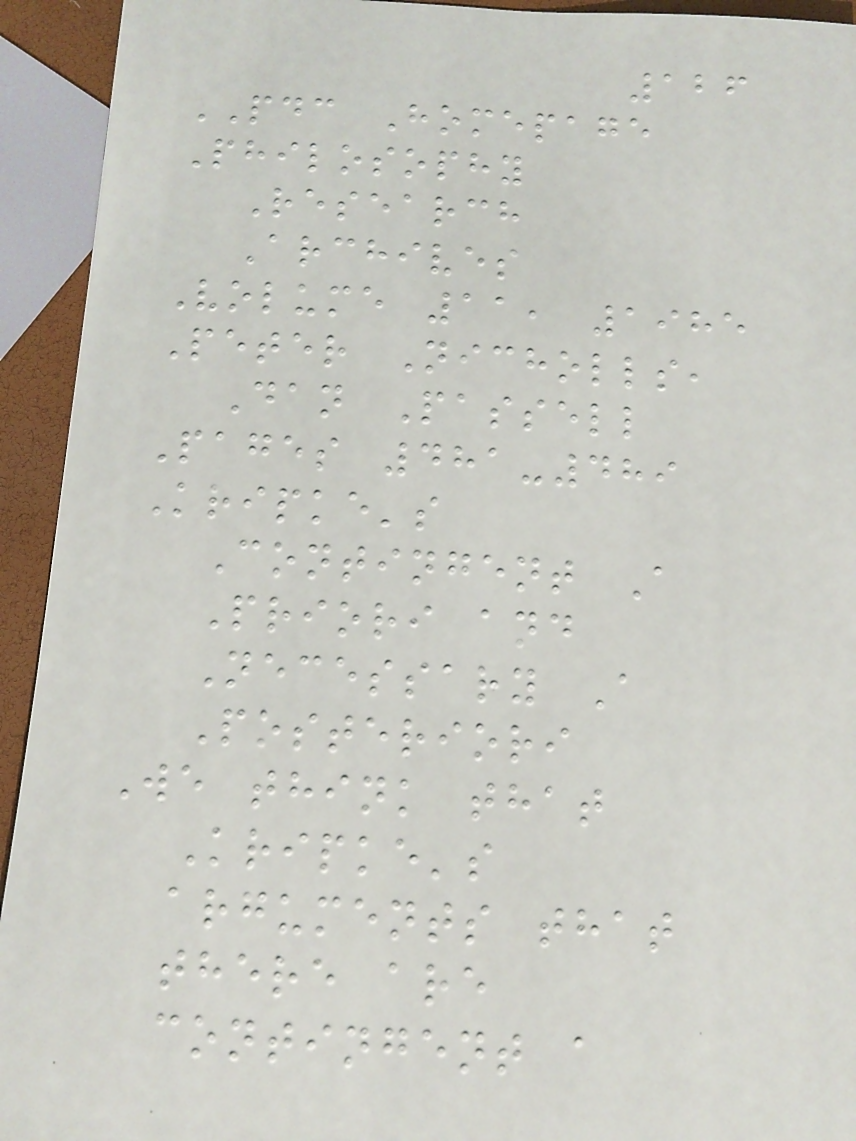126
PDC Homepage
Philosophy
Research
Archives
Volume 11, 1985
Peter Nicholls,
Dan Passell
Pages 481-489
Kripke's
Contingent A
Priori and
Necessary A
Posteriori
We think that
Kripke's
arguments that
there are
contingent a
